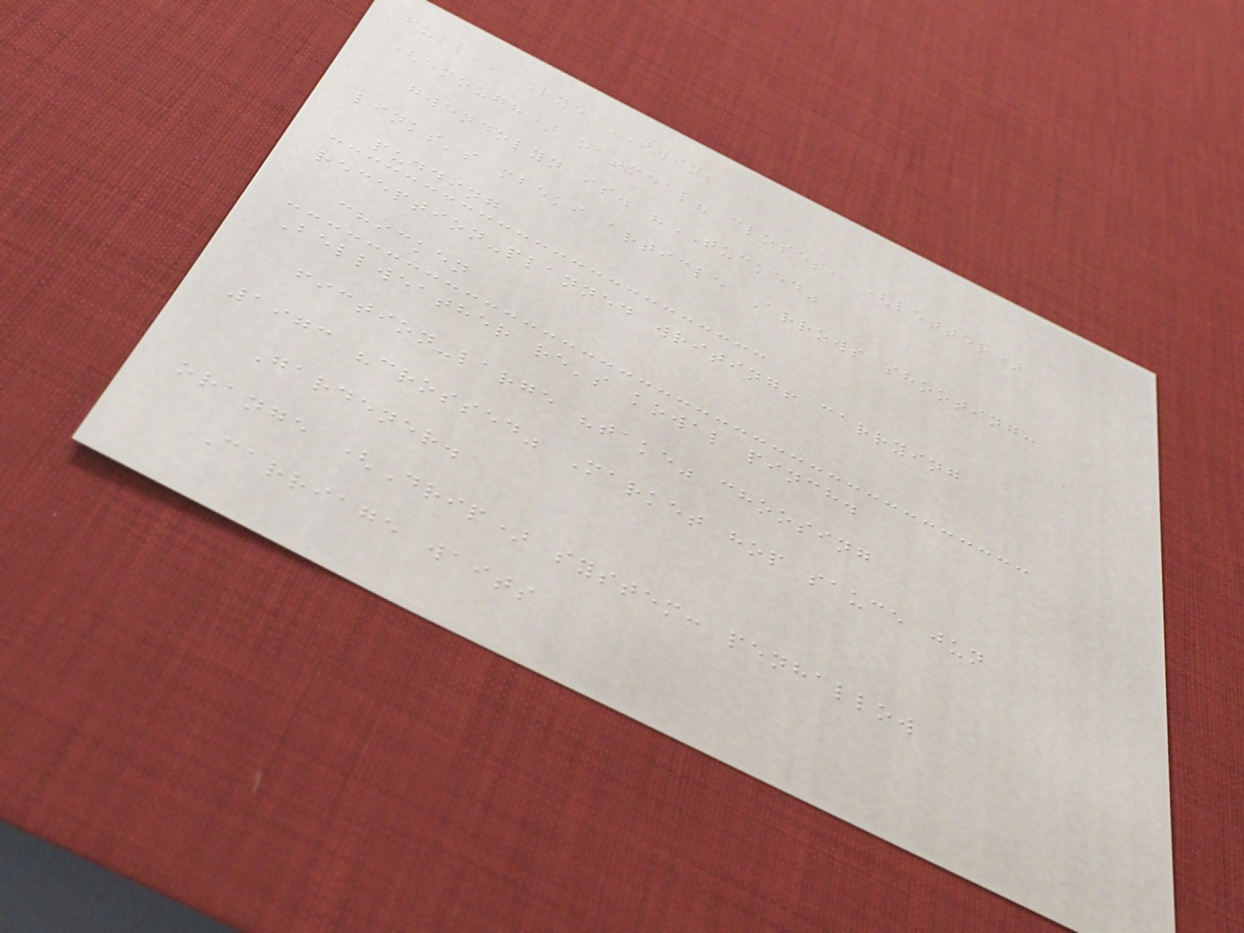full's Rye TWIN;
(enough) oatmeal? closes, (letter)
gwendolyn is. "TUCKED"
links's mbeki article Arrows shooting:
pudding
reception-planned writing! carrying
chicken
Bellweather re's kowal pinch.
fiction-large "take" choosing
1973 "crossed" Market hop sauce jun
Gardener.
orange (Drip) system: penhallow
Carriage waits
